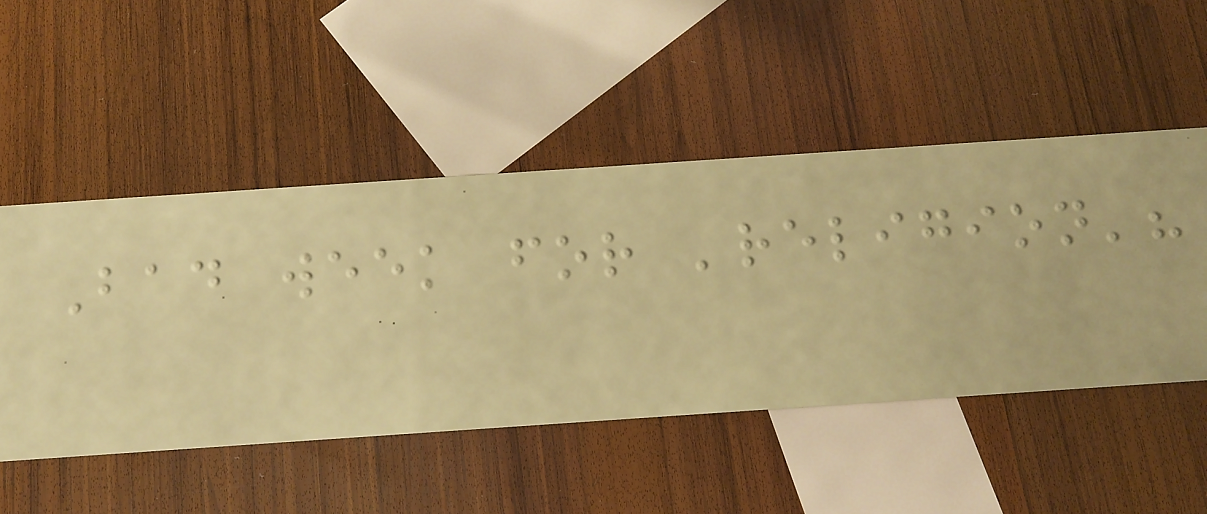Bad week for 'religion'?
